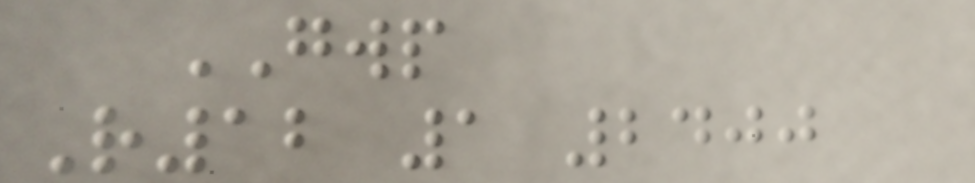GWP
R12 1 2400
